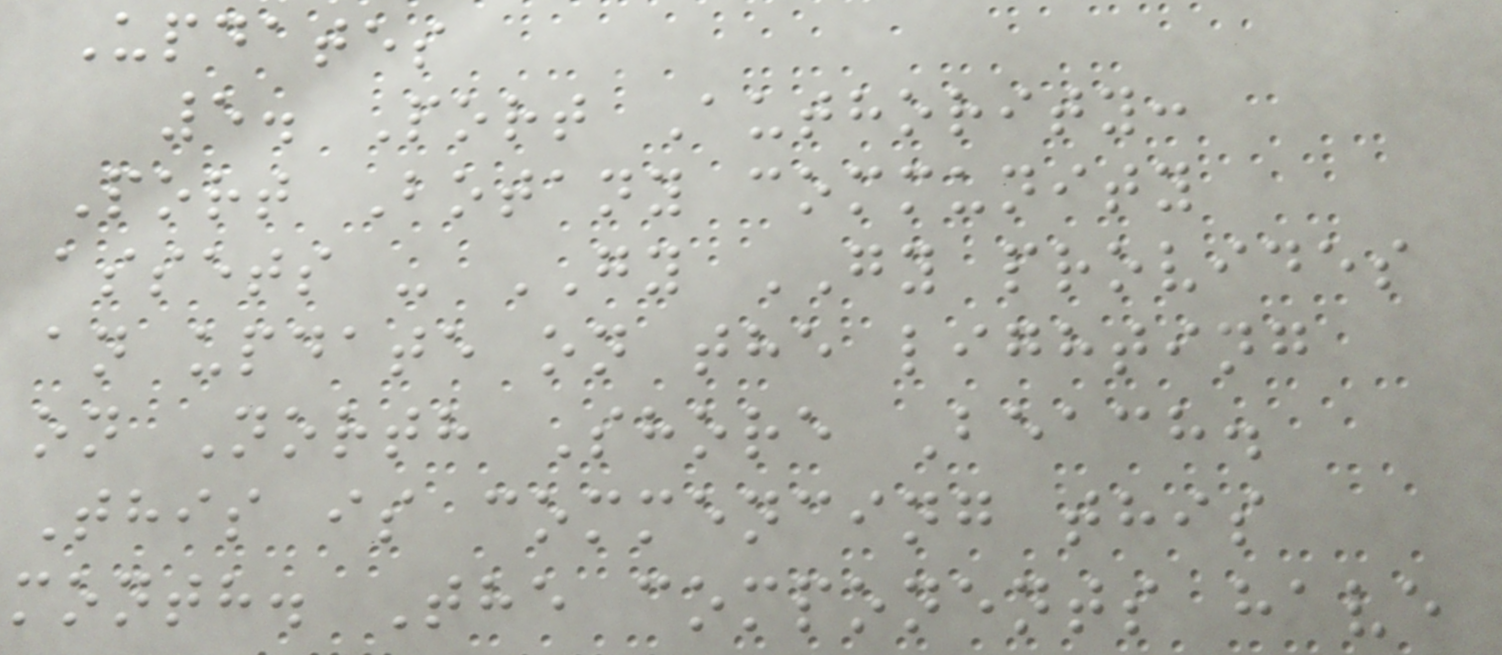Updates
5. Port Authority:
Port Botany community
assets - GY GY provides
an update on the lighting
on North Shore Beach.
This is commencing this
month. The components have
